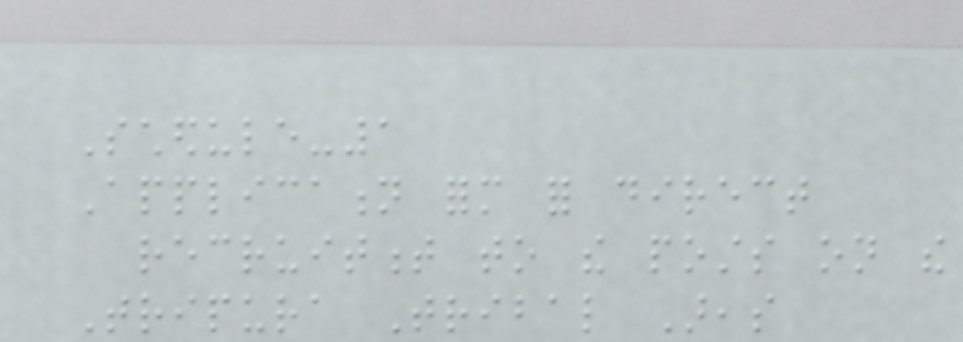Schedule-1
Application form for direct
recruitment to the posts on the
Tripura Tribal Areas
